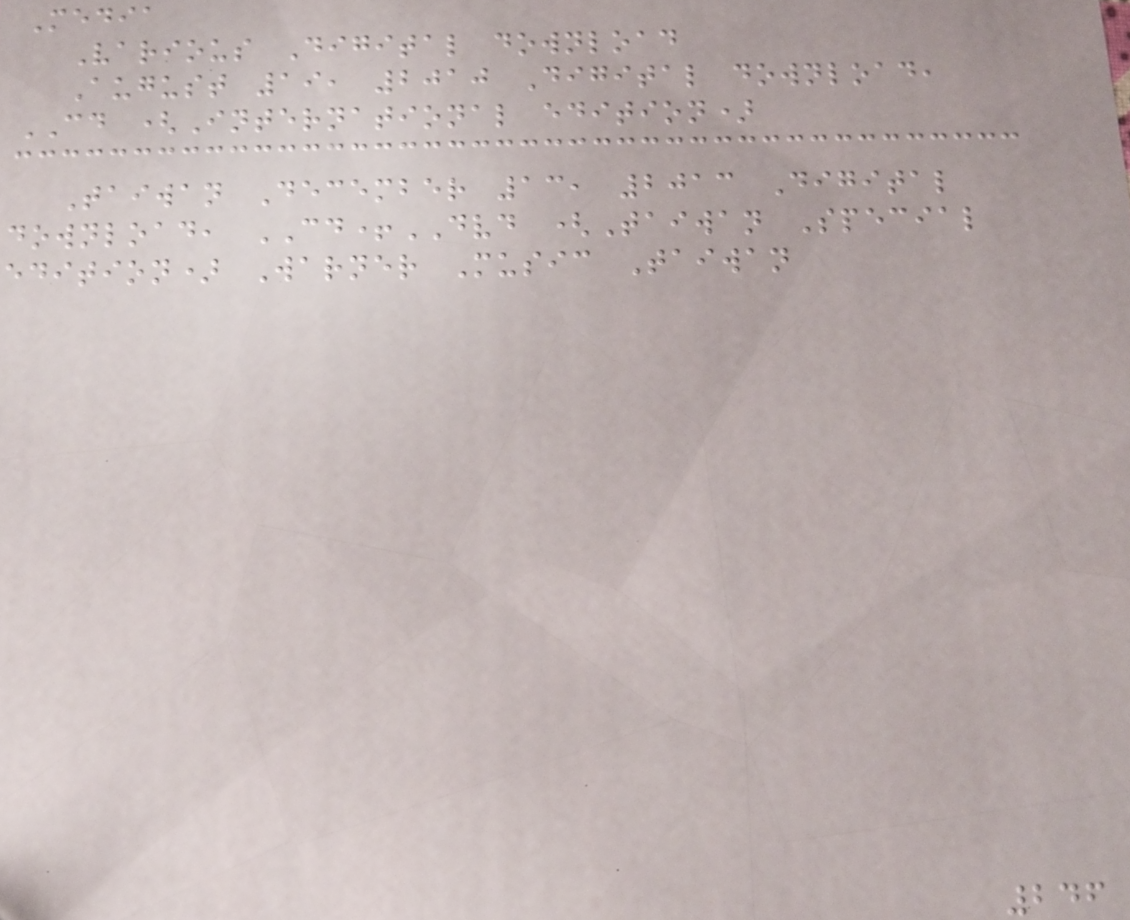Media
Various Digital download
August 19, 2010 Digital download,
CD (International edition)
Taiwan December 13, 2013 Digital
download, CD+DVD (Taiwan Special
edition) Warner Music Taiwan
246
